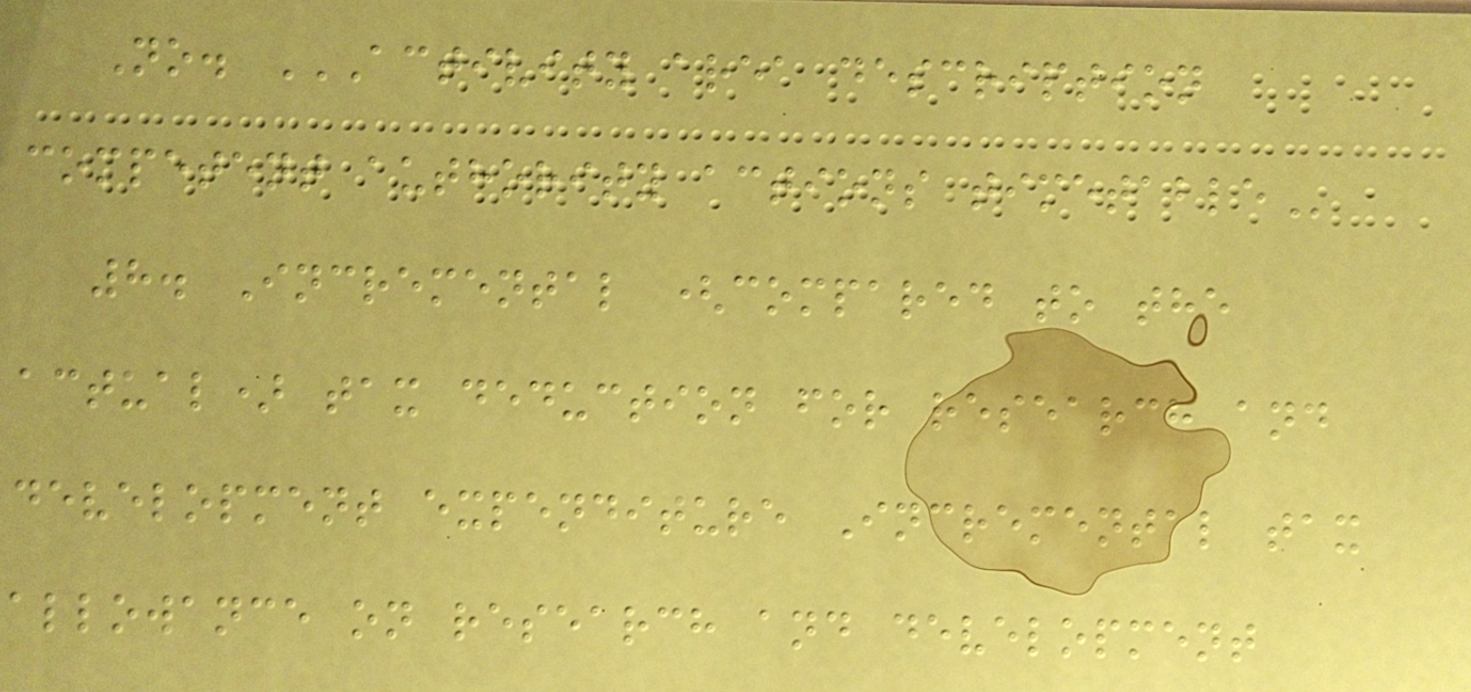No. ACTIVITY AREA DESCRIPTION
COMPETENT AUTHORITY ACTIONS TIMETABLE
8. Incremental (compared to the
actual) tax deduction for research and
development expenditure Incremental tax
allowance on research and development
